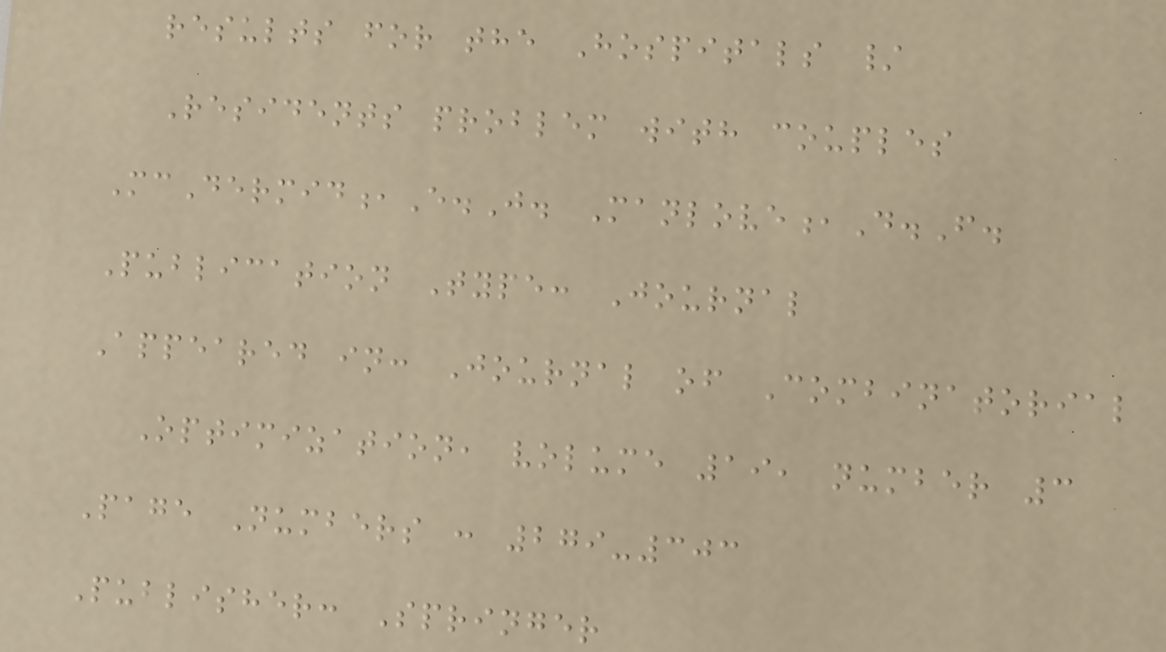results for the Hospitals /
Residents problem with couples
McDermid,E.J. Manlove,D.F.
Publication Type: Journal
Appeared in: Journal of Combinatorial
Optimization, volume 19, number 3
Page Numbers : 279-303
Publisher: Springer
